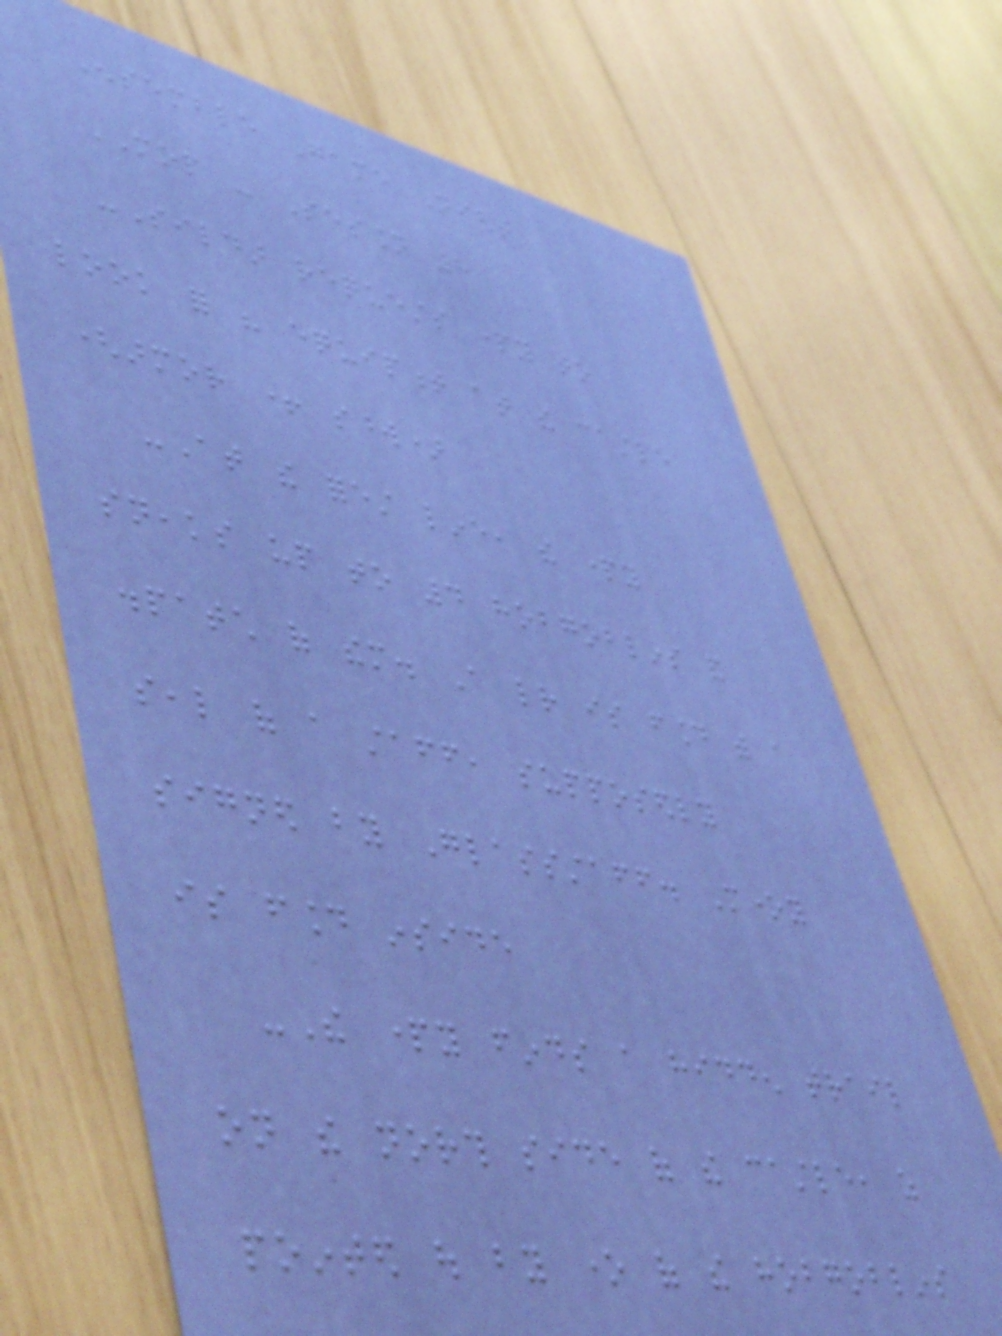Ensemble Game Night
MOP - Session 8
-Sildar requests party to
look for his equipment at the castle
(armor + sword)
-At the forest line, the party
sneaks up to 4 hobgoblins and
dispatch of them. A letter is found with a
seal of a staff, supposedly
signed by Glassstaff. Money
is found inside
-The party finds a hidden trail
on the north side of the castle, as
pointed out by one of the hobgoblins
